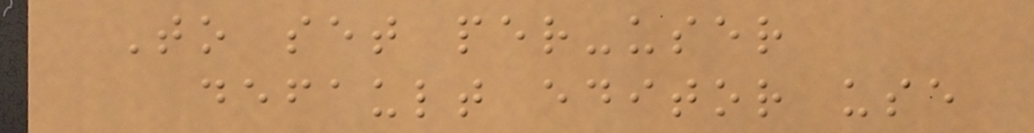To set per-user
default editor use
